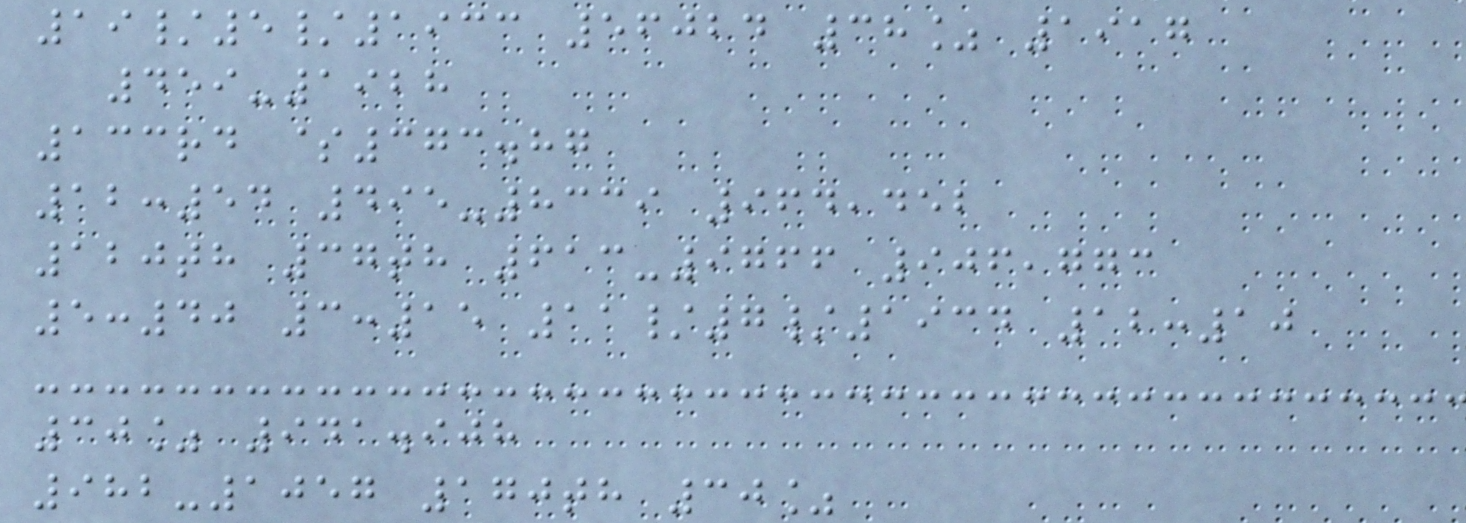19/5/1933 56024 38% 1917
459-1928
133rd $373.87
12:54 495-8339 964,452
120th 37th 613-9766 906,773
5:40 3:15 11/7/1934 12:10
30% 941.908
982-1057 170th 30%
